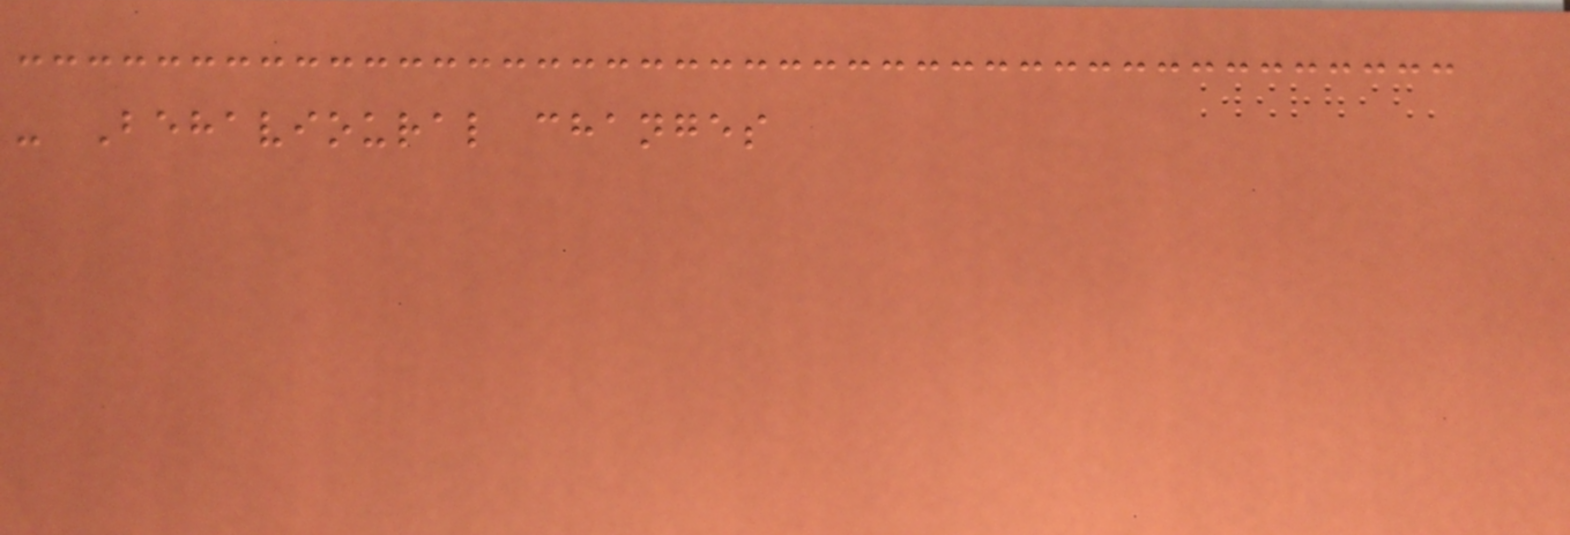- Behavioural changes
